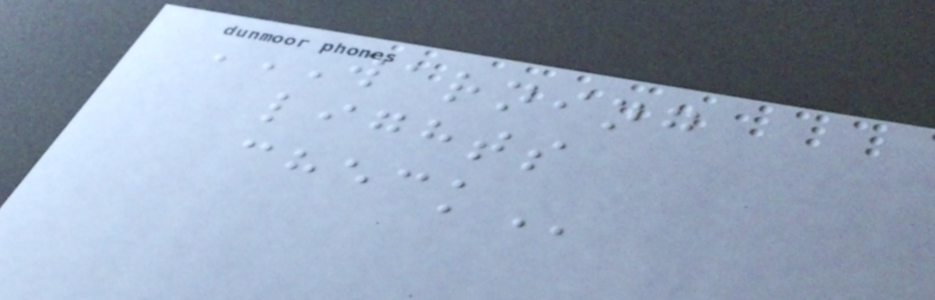WARNING
LIGHTS
CHECK
